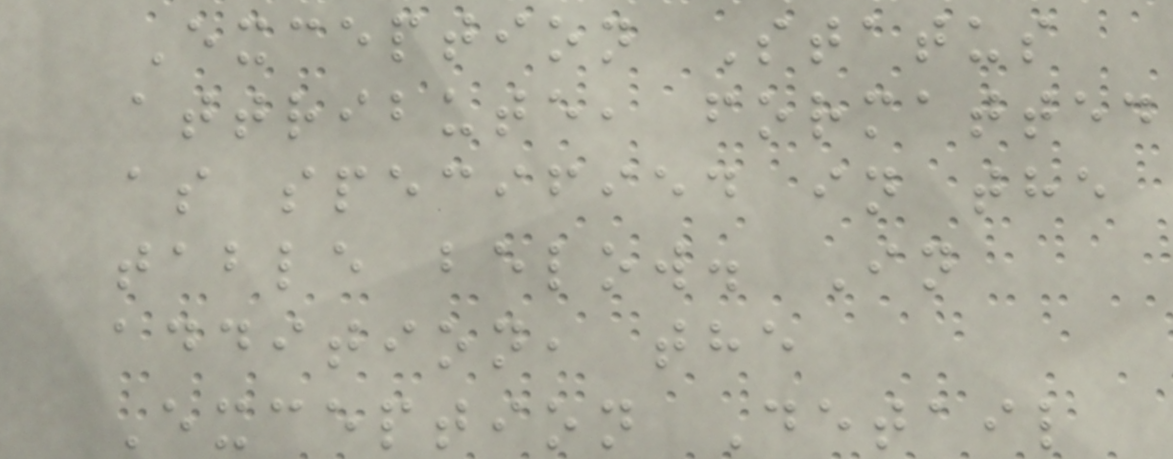Exception Status
attribute, formatted
as specified in the
table below. In
addition, the
Exception Detail
